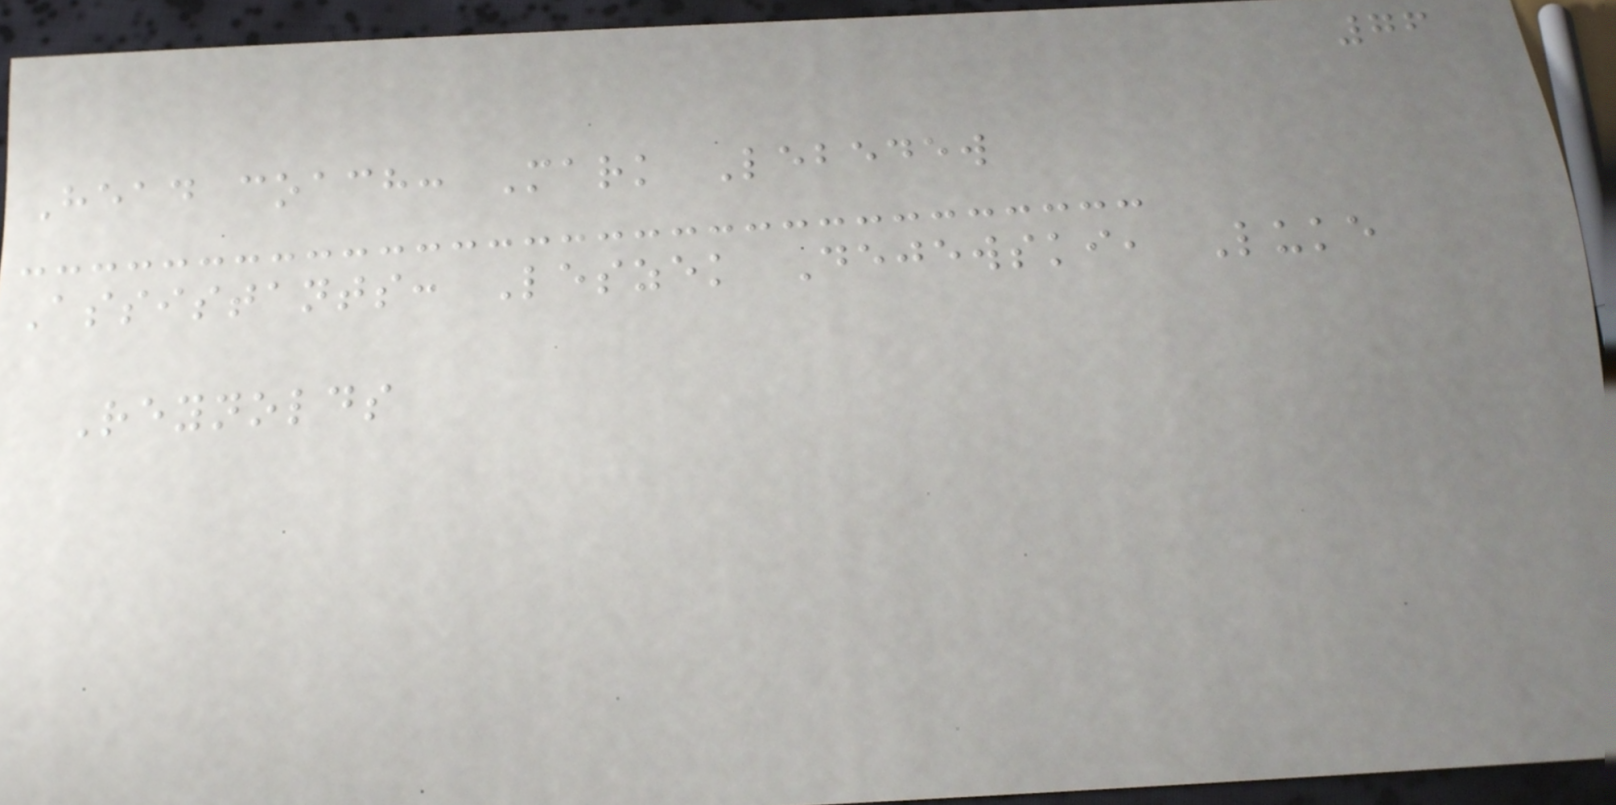76
Head coach: Mark Lebedew
Assistants: Leszek Dejewski, Luke
Reynolds
